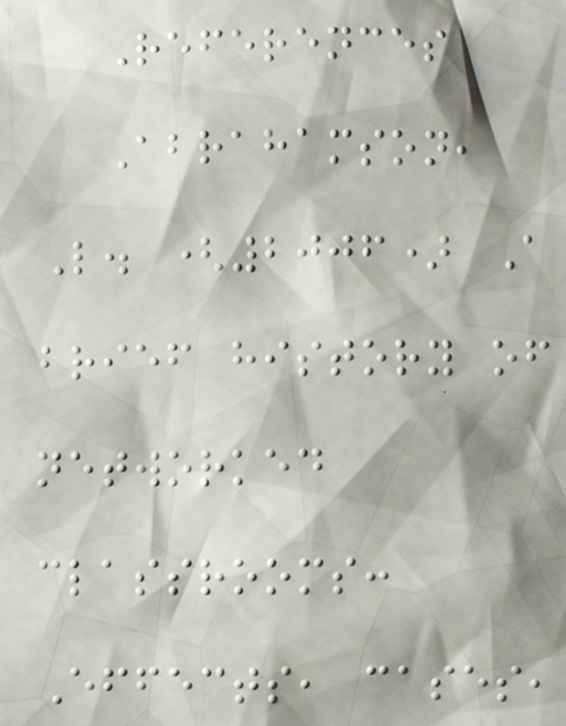References
Abrahamson,
L. (2006) A
brief history of
networked
classrooms:
Effects, cases,
